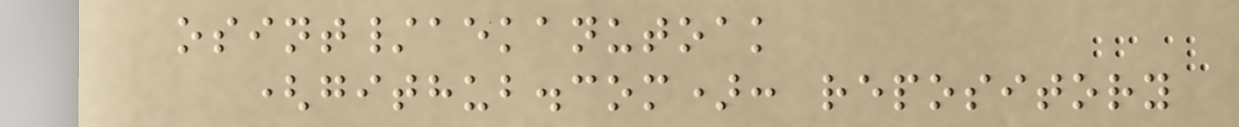osint/aekanutoak
(github.com): repository
